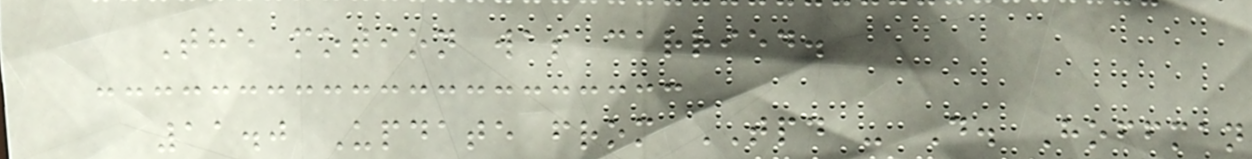The motion was carried.
11.0 Update from TPD - D. Hoffman
